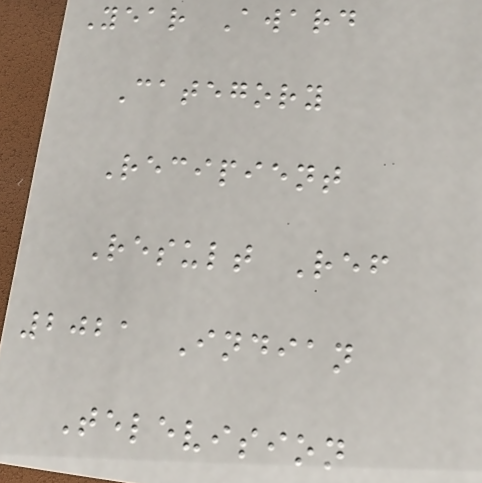Year Award
Category
Recipient
Result Ref
2021 Indian
Television
